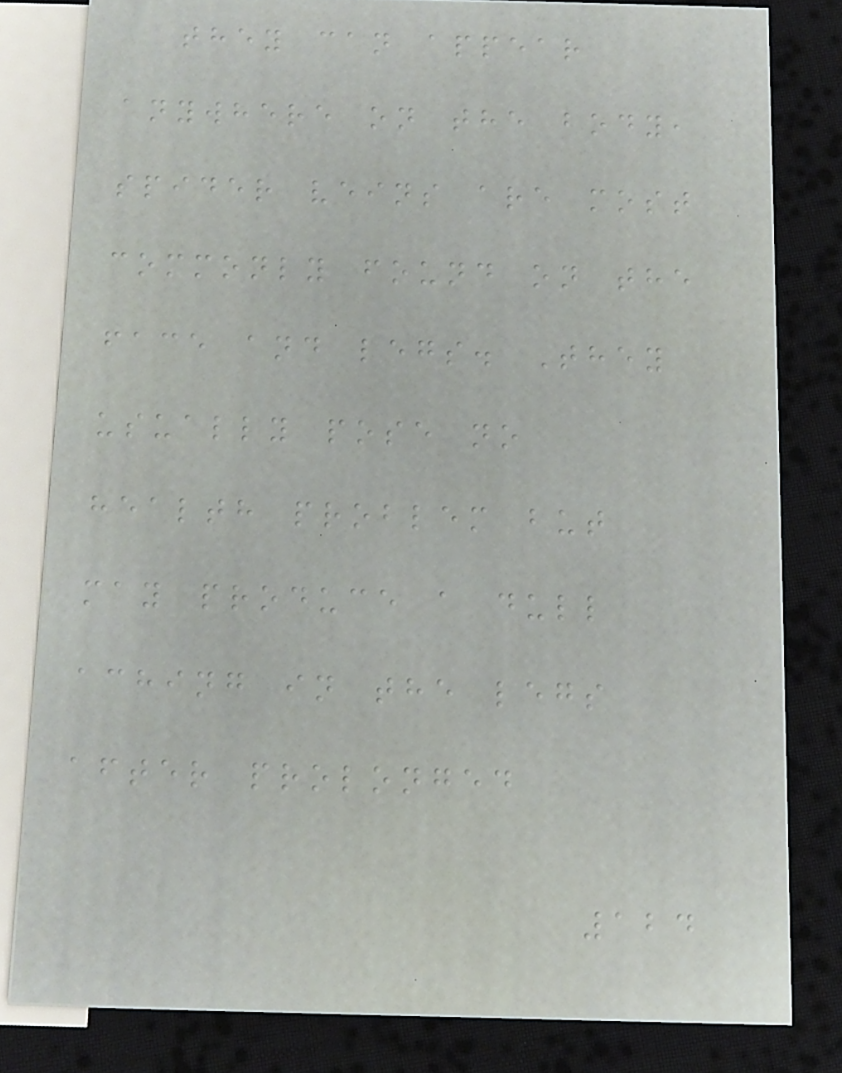they can appear
anywhere on the body,
spider veins are most
commonly found on the
face and legs. They
usually pose no
health problem but
may produce a dull
aching in the legs
after prolonged
124
